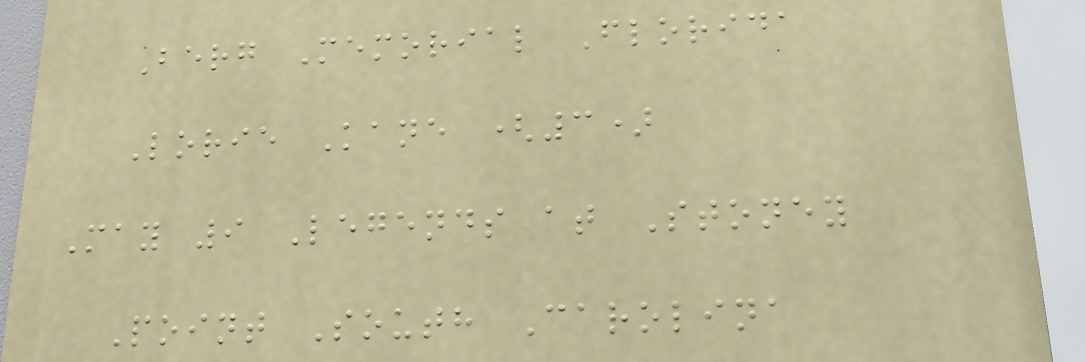Berg Memorial Florida
Lorie Kane (3)
May 9 Legends at Stoney
Point South Carolina
